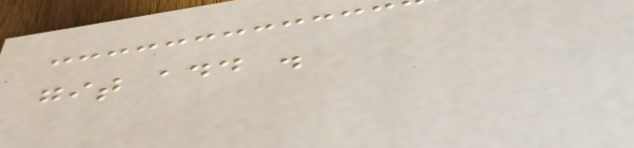git add .
